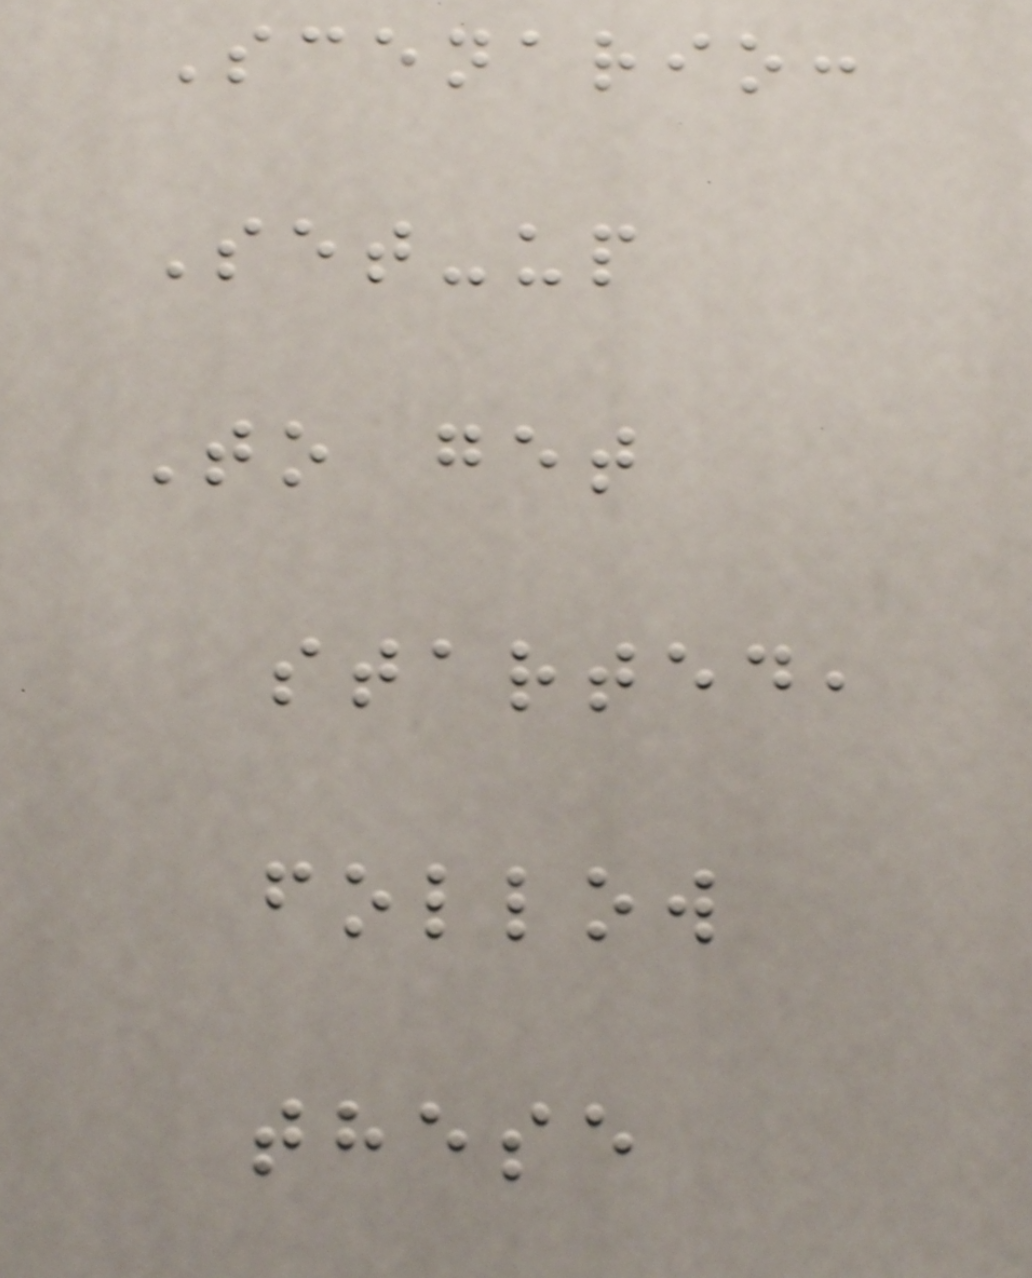Scenario:
Set-up
To get
started,
follow
these
